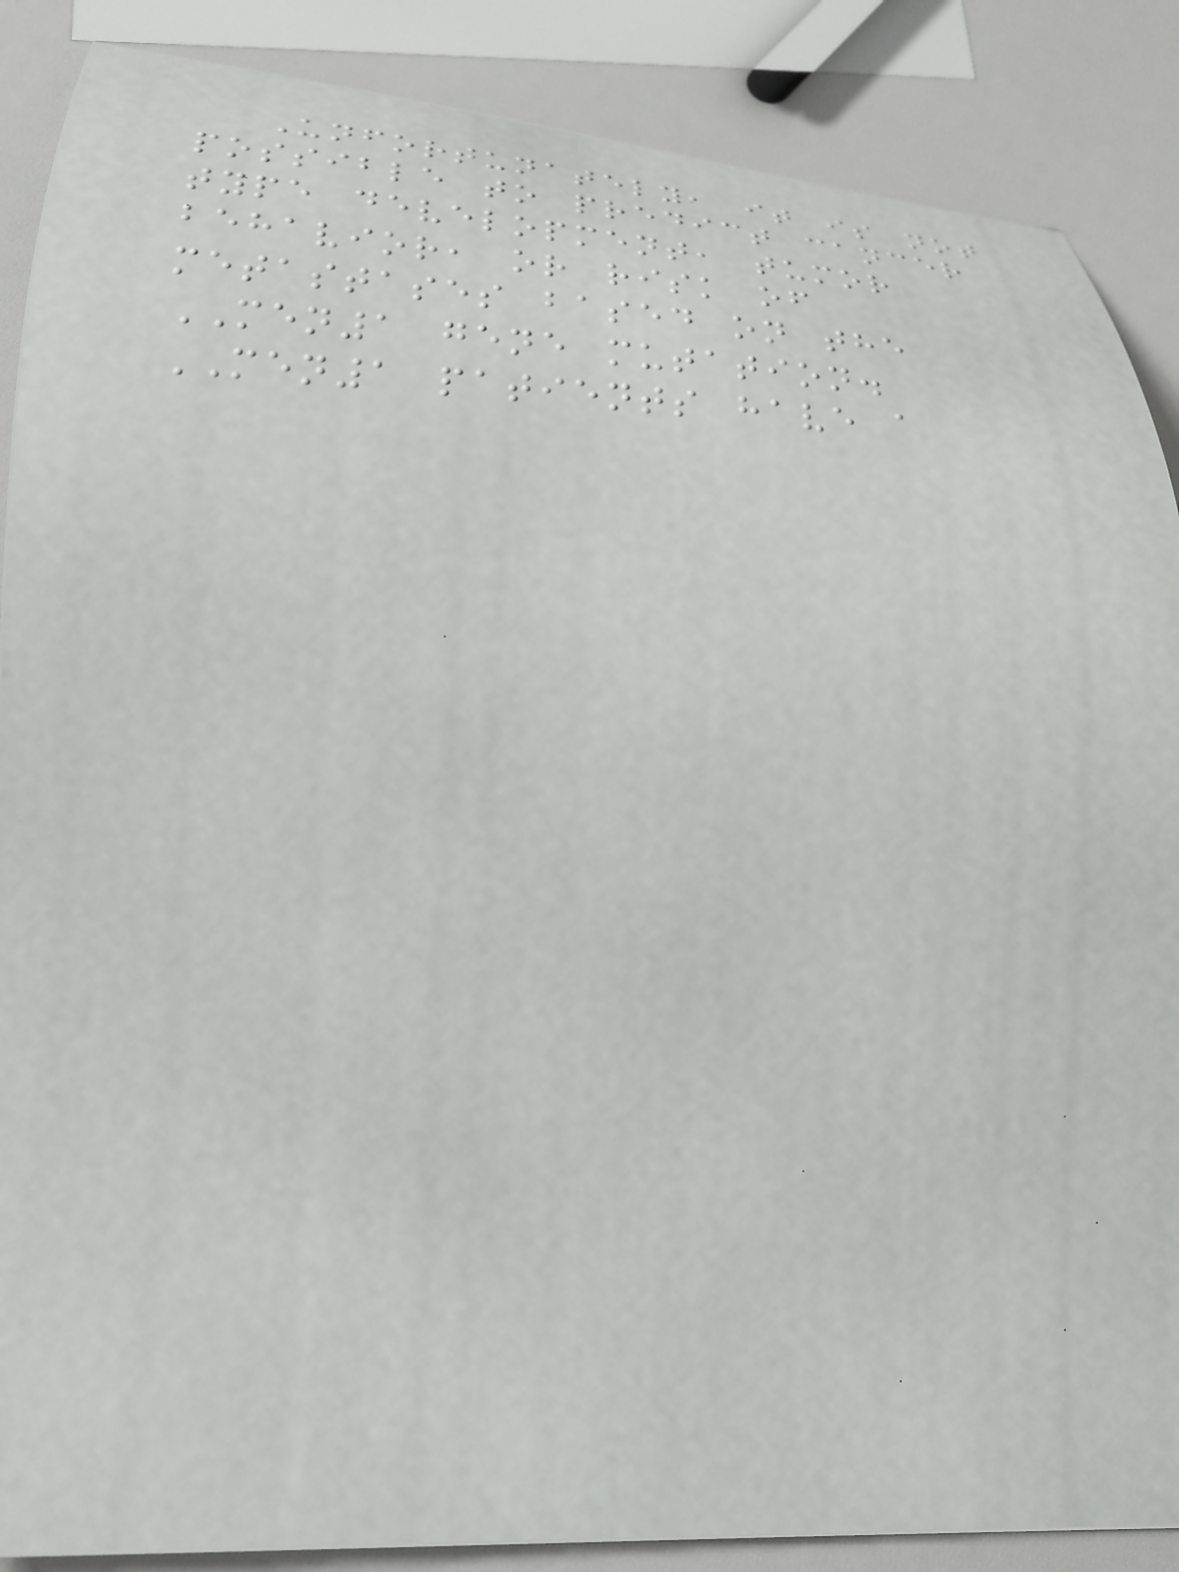Unfortunately, it is not
possible to predict cancer
type development, tumor
behavior, or risk of
metastases based on the
MEN1 gene mutation.
MEN1 patients have a
